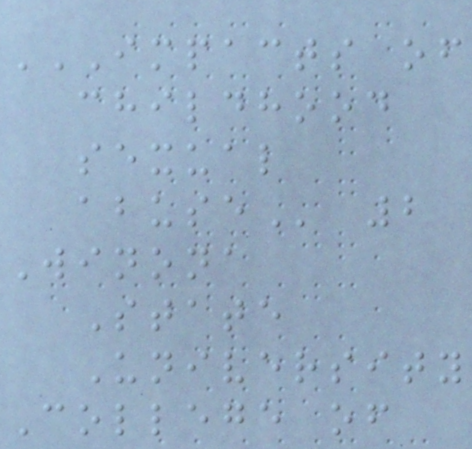IMPACTS OF
CHILDHOOD
SEXUAL
ABUSE 2
Winona
State
University
College of
